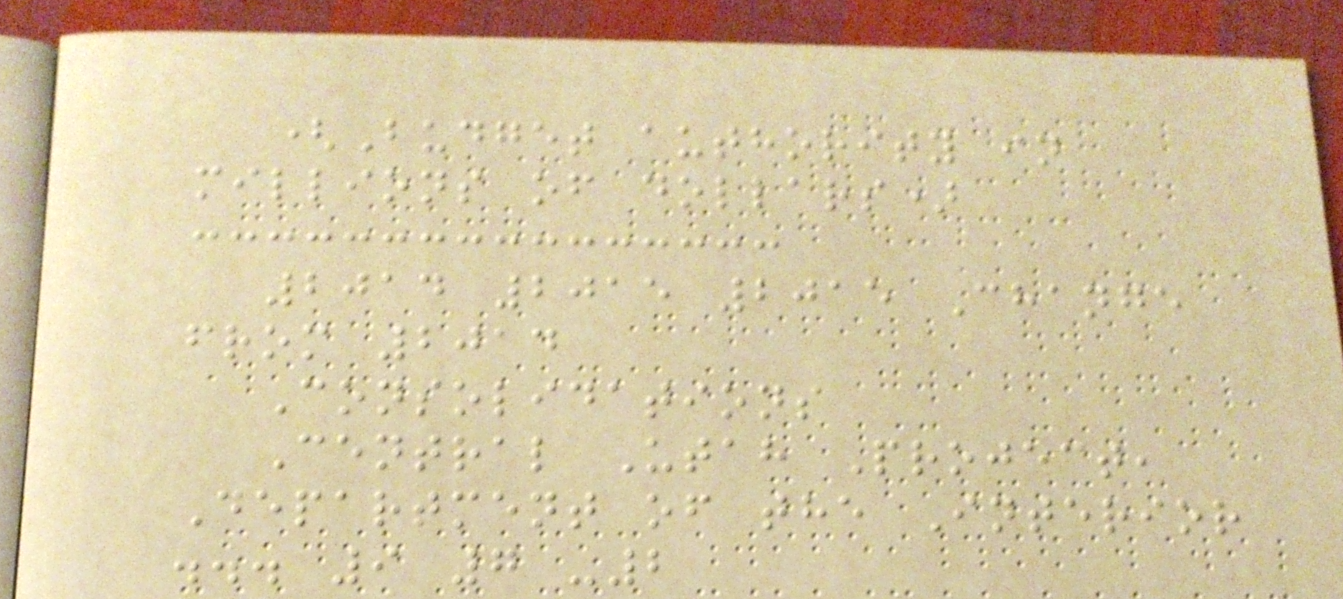(Budget authority in
millions of dollars)
2014 2015 2015 Change
from 2014
Consolidations
Central Utah Project,
Department of the Interior
... 9 7 -2
